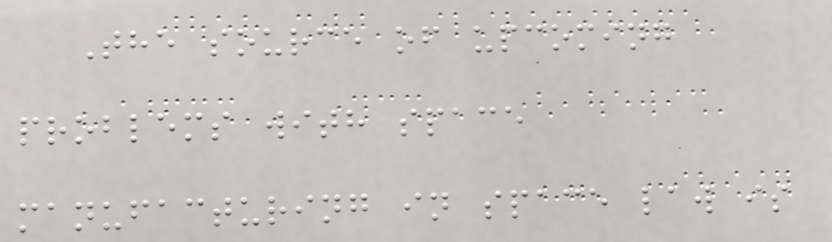The source of upcoming
problems with space
manufacturing in space law is
